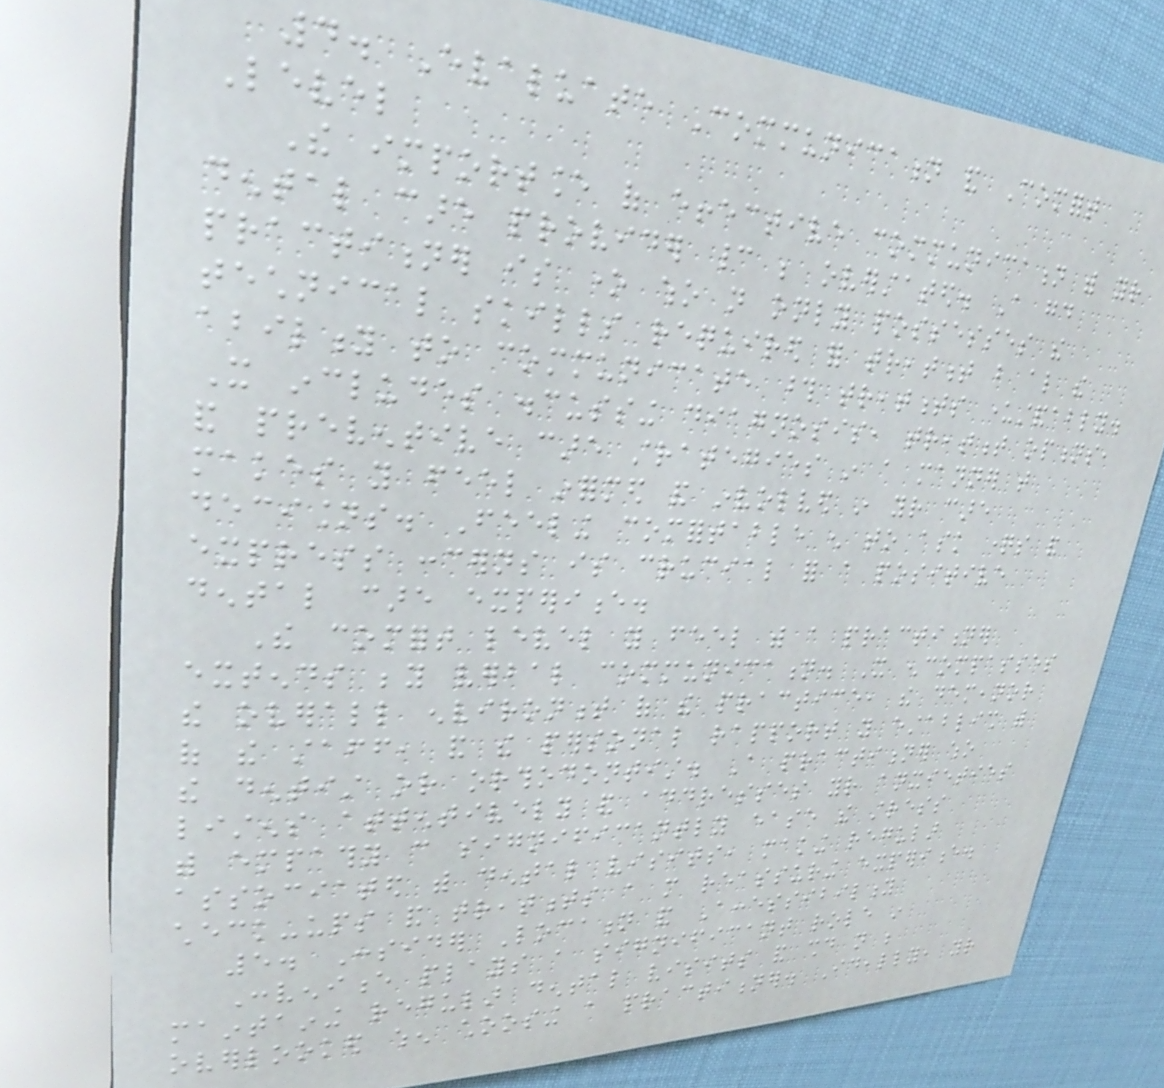4. Evaluate Communication and Comfort
Level
The importance of effective communication with your
dental care provider cannot be overstated. A good
practitioner is one who not only possesses the
technical skills required for treatment but also the
ability to communicate those treatments understandably.
It includes discussing diagnosis, treatment options,
and preventive care strategies in a manner that
makes you feel informed and involved in your care
decisions. Feeling comfortable enough to ask questions and
express concerns is crucial for a positive
dental care experience.
The comfort level you feel with a practitioner
extends beyond verbal communication. It encompasses
the overall environment of the practice, the demeanor
of the staff, and the personal rapport you establish with
the dentist or orthodontist. A practitioner who
listens attentively and addresses your anxieties
with empathy can significantly ease the stress
associated with dental visits, making regular
check-ups and treatments a more reassuring experience.
5. Consider Location and Accessibility
Convenience plays a significant role in
maintaining regular dental visits and should not be
overlooked when choosing a practitioner. Ideally, your
